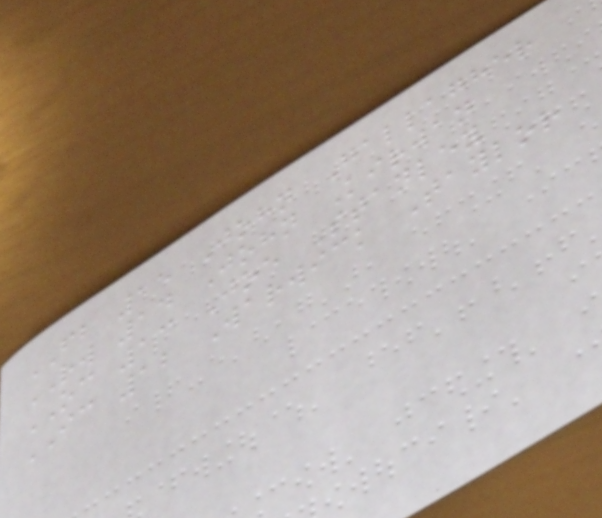FB 15 John Gallagher
RW 14 John Kirwan
OC 13 Joe Stanley
IC 12 Warwick Taylor
